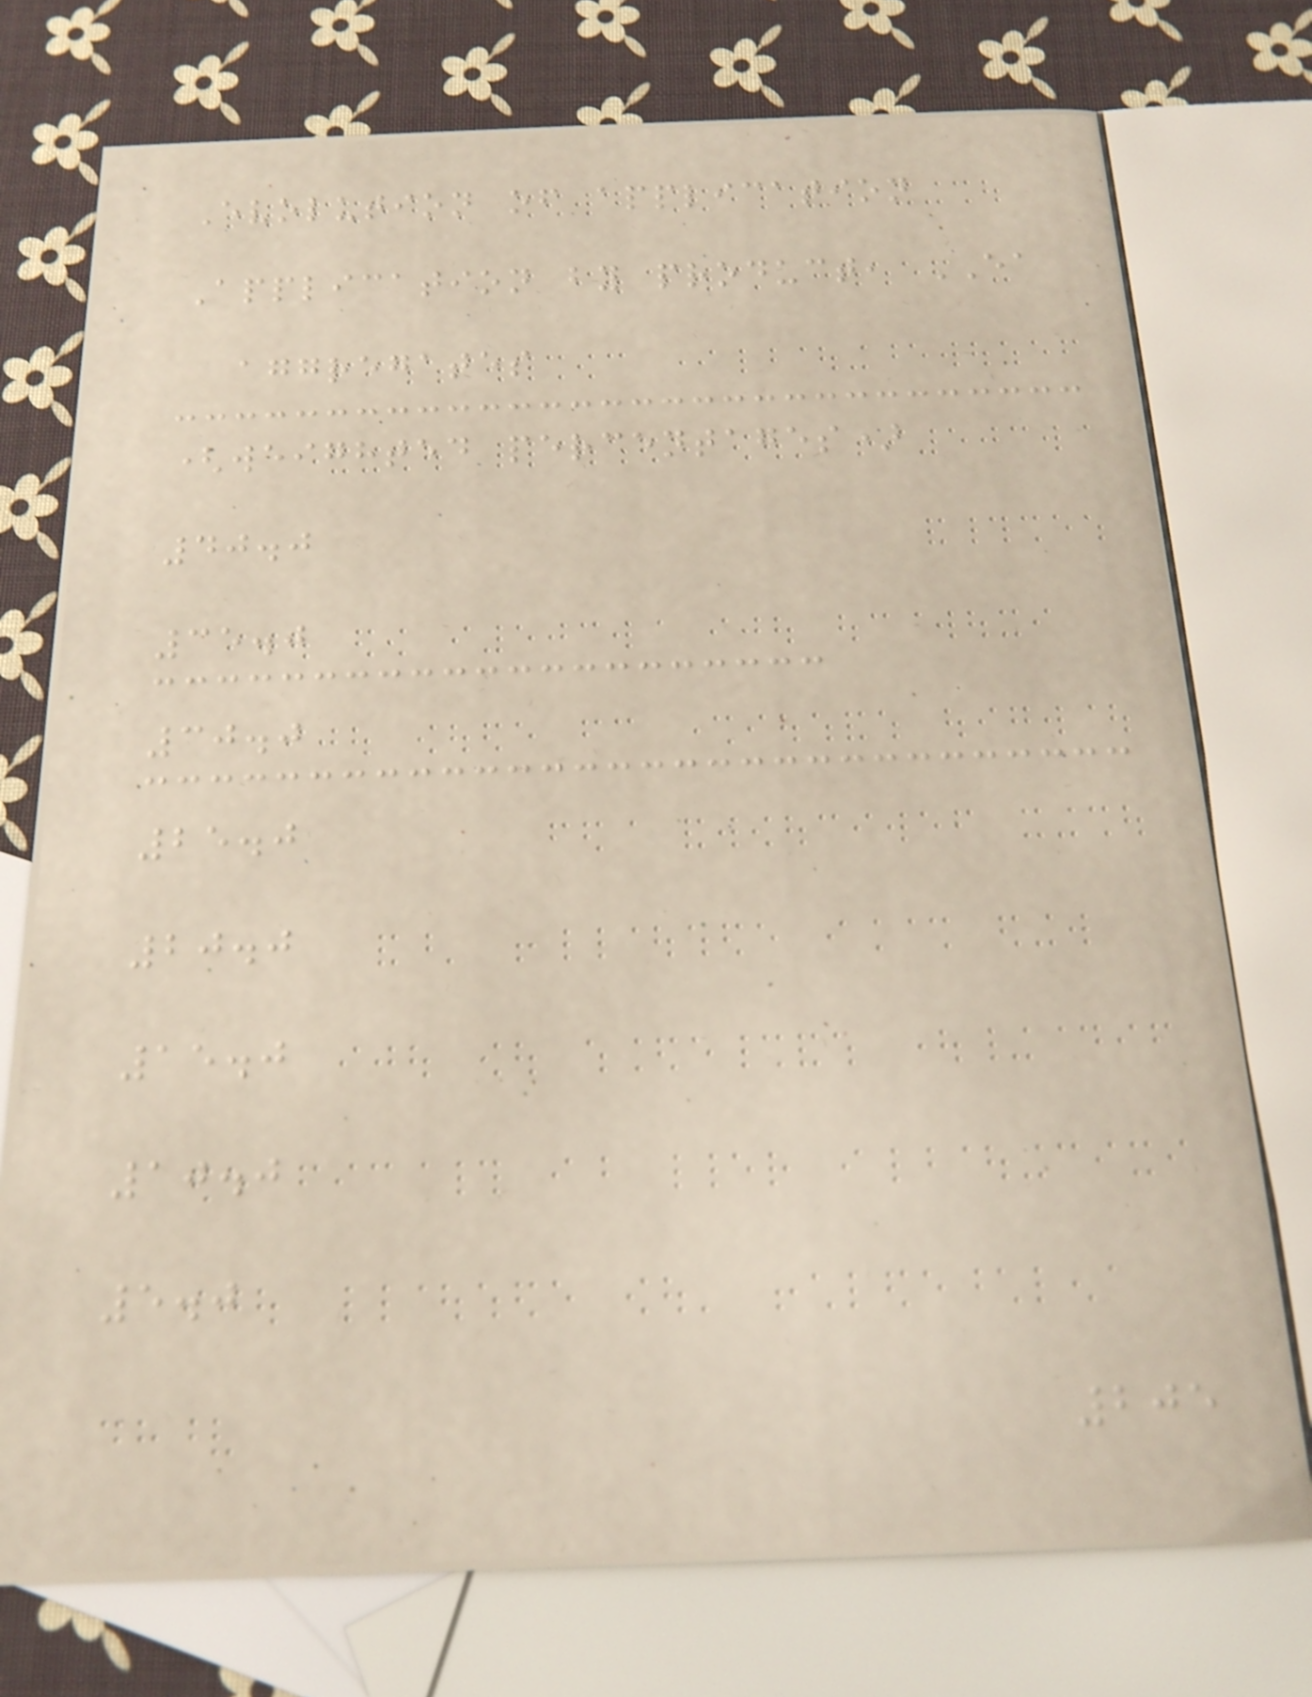Evolution of application
Application by product, EA
aggregates
(weighted percentages)
40.0
35.0
30.0
25.0
20.0
15.0
10.0
5.0
205
